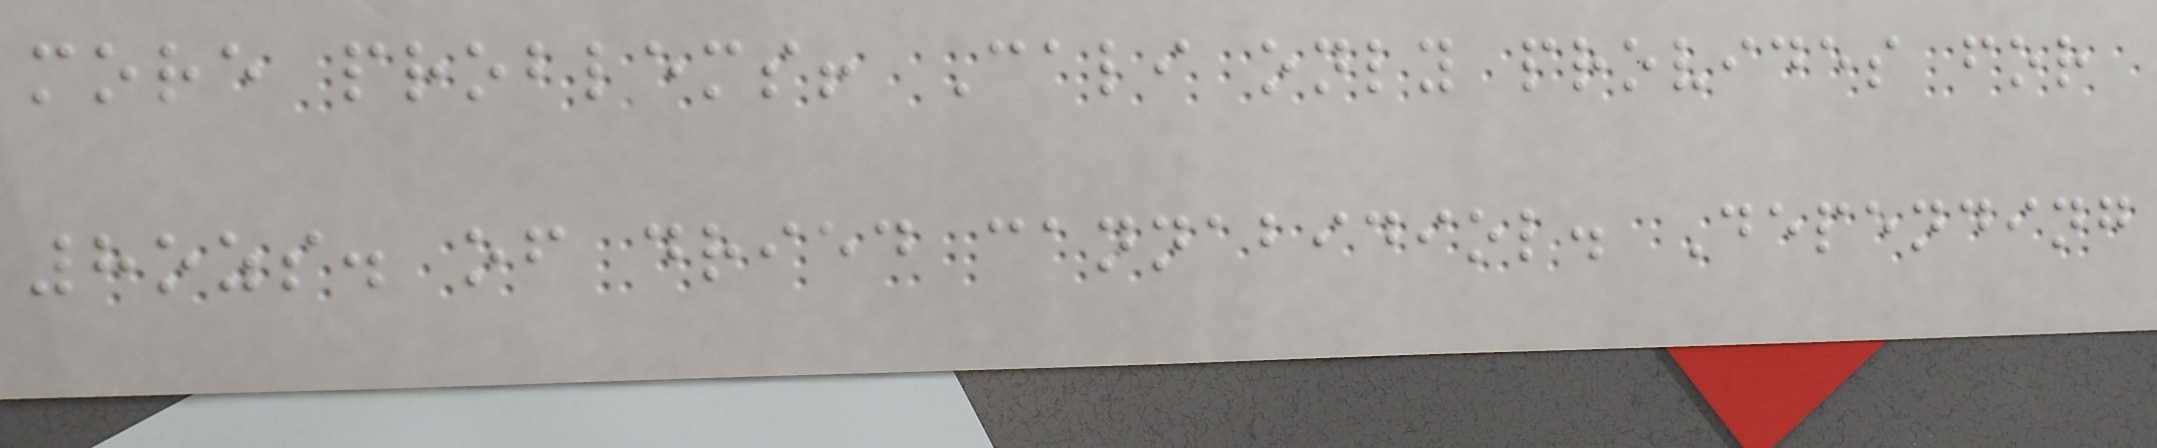more problems! Cali only provides for
8ozs. of dried cannabidiol. Depending
